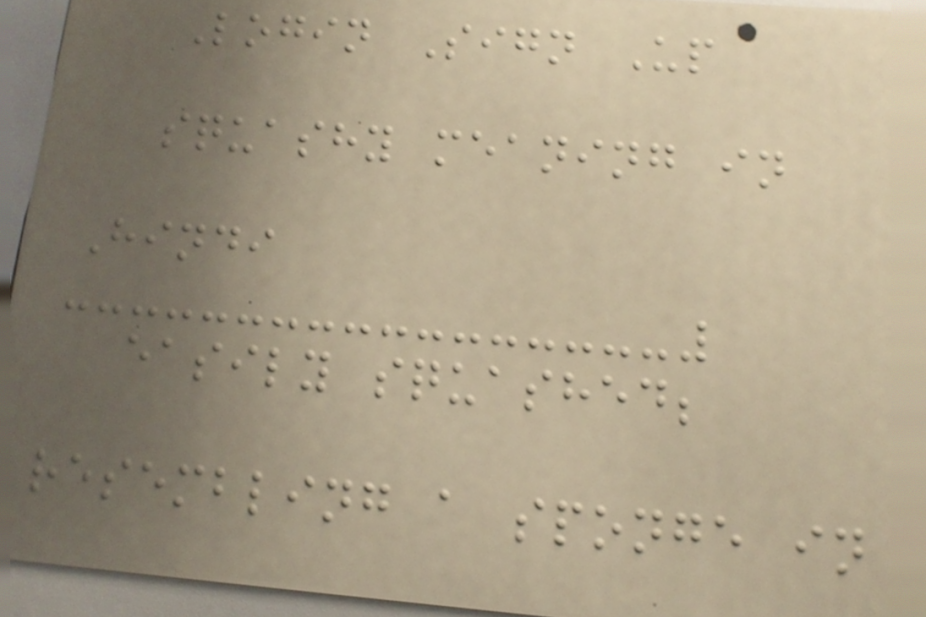Login Sign Up
squashy meaning in
Hindi
easily squashed;
resembling a sponge in
